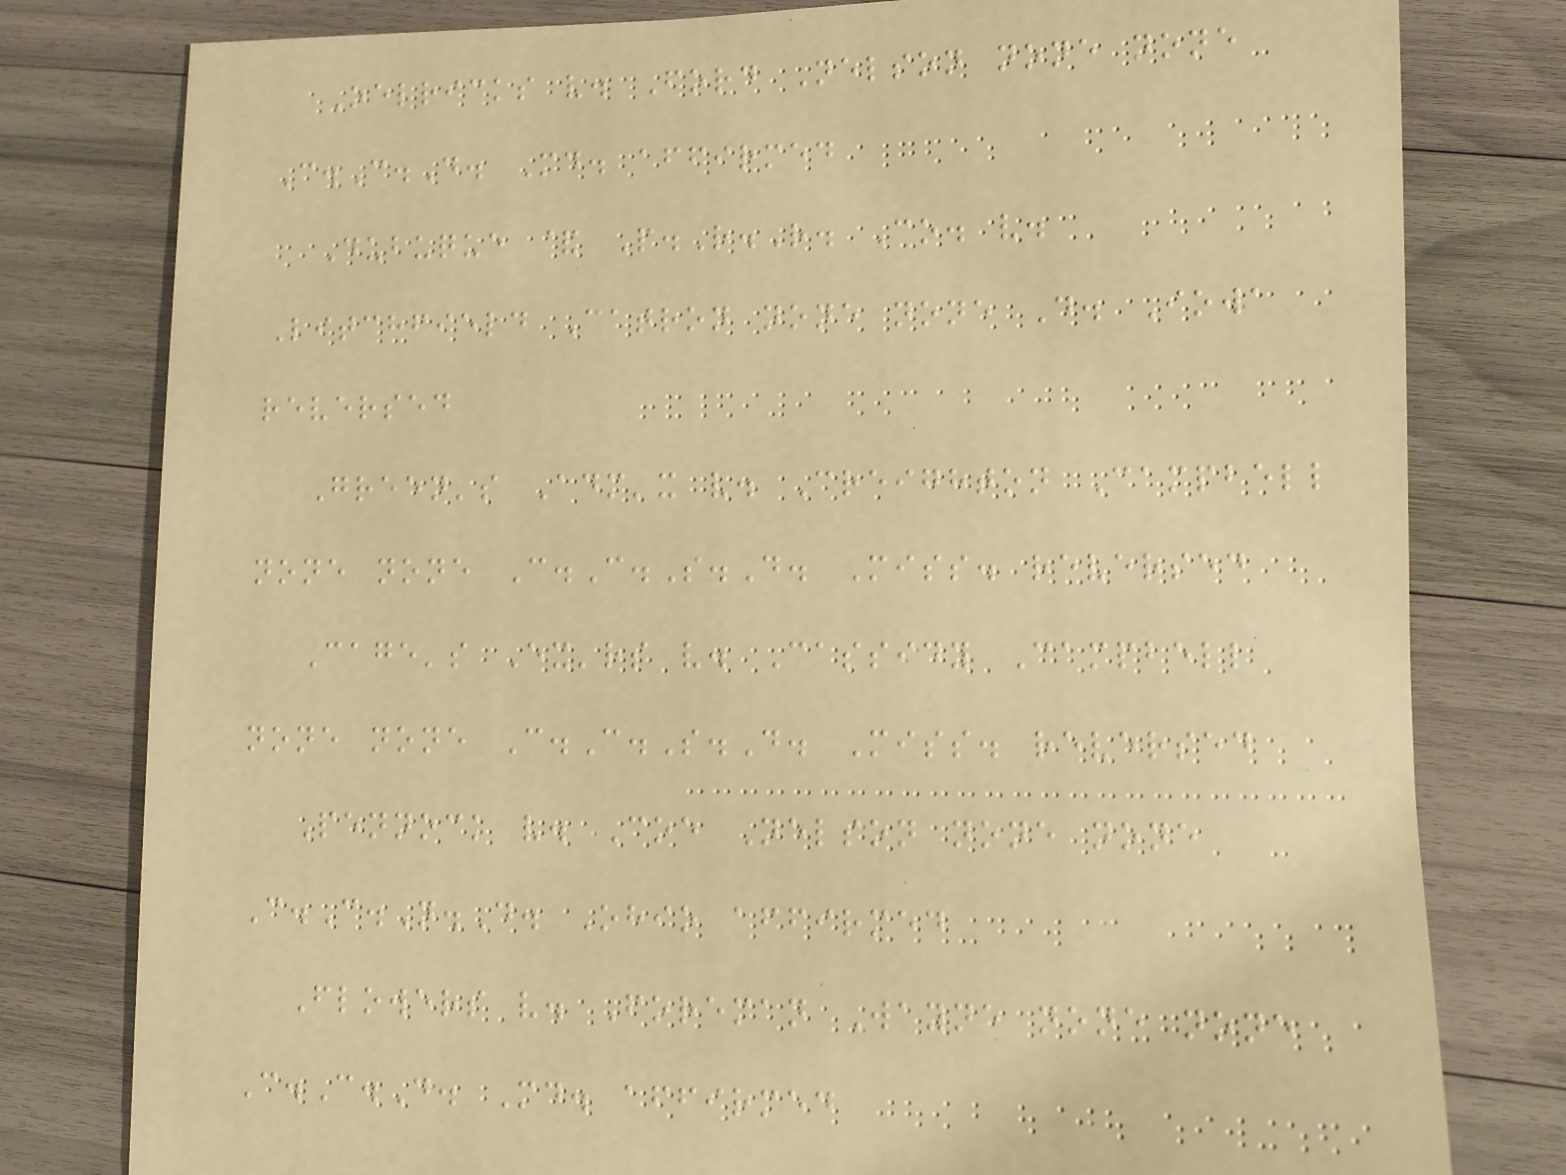Oelricks v. Ford Nelson none none
C.C.D. Md. affirmed
Dubuque & P.R.R. Co. v.
Litchfield Catron none none D. Iowa
reversed
Green's Adm'x v. Creighton Campbell
none none C.C.S.D. Miss. reversed
Cage's Ex'rs v. Cassidy Campbell
none none C.C.S.D. Miss. reversed
Pennock v. Coe Nelson none none
C.C.N.D. Ohio affirmed
Flowers v. Foreman Wayne none none
C.C.D. Md. affirmed
